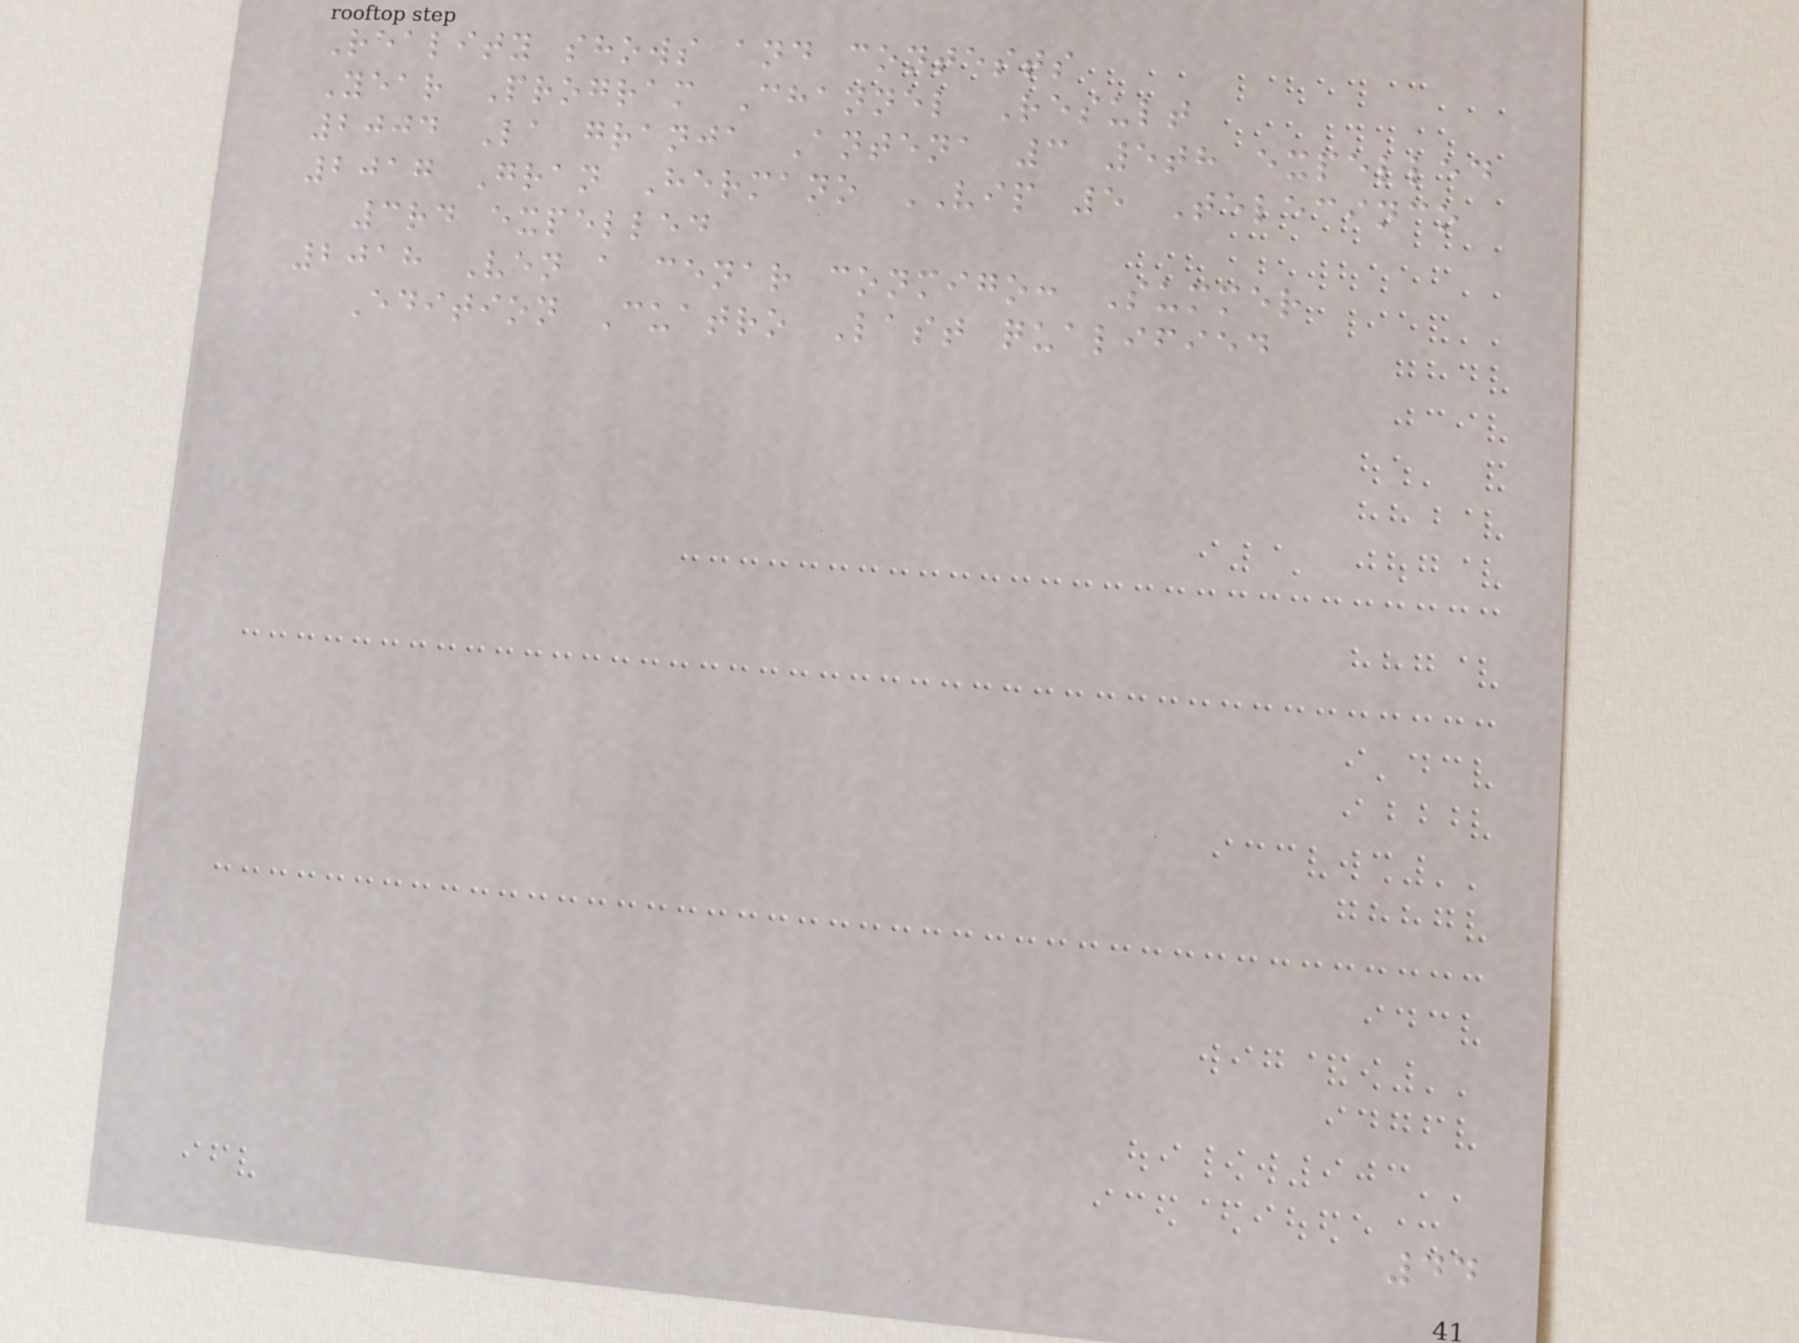Reality shows and contests
Year Program Channel Result
2004 La granja Antena 3 5th expelled
2017 Gran Hermano VIP 5 Telecinco
3rd expelled
2018 Ven a cenar conmigo: Summer
Edition Cuatro Last qualified
44
